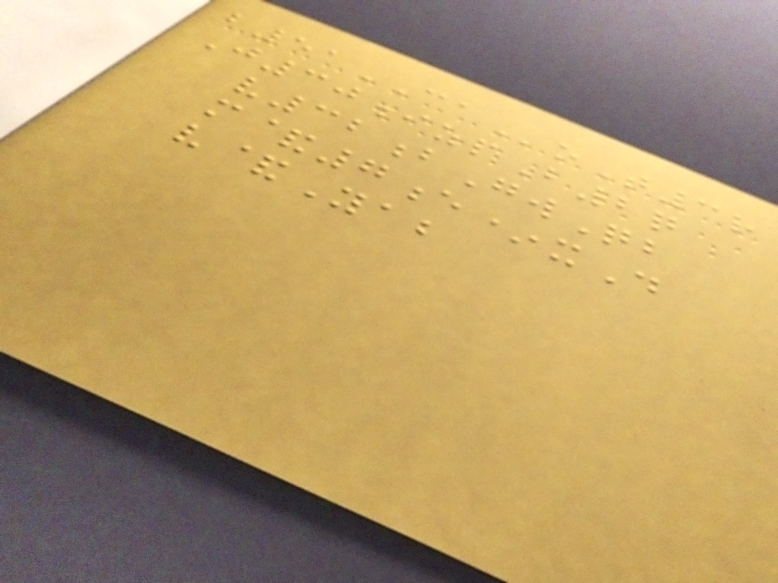b51CAoT3r
J30izpB2q
v32bGwQb
m&7e*xD
v&Yab
